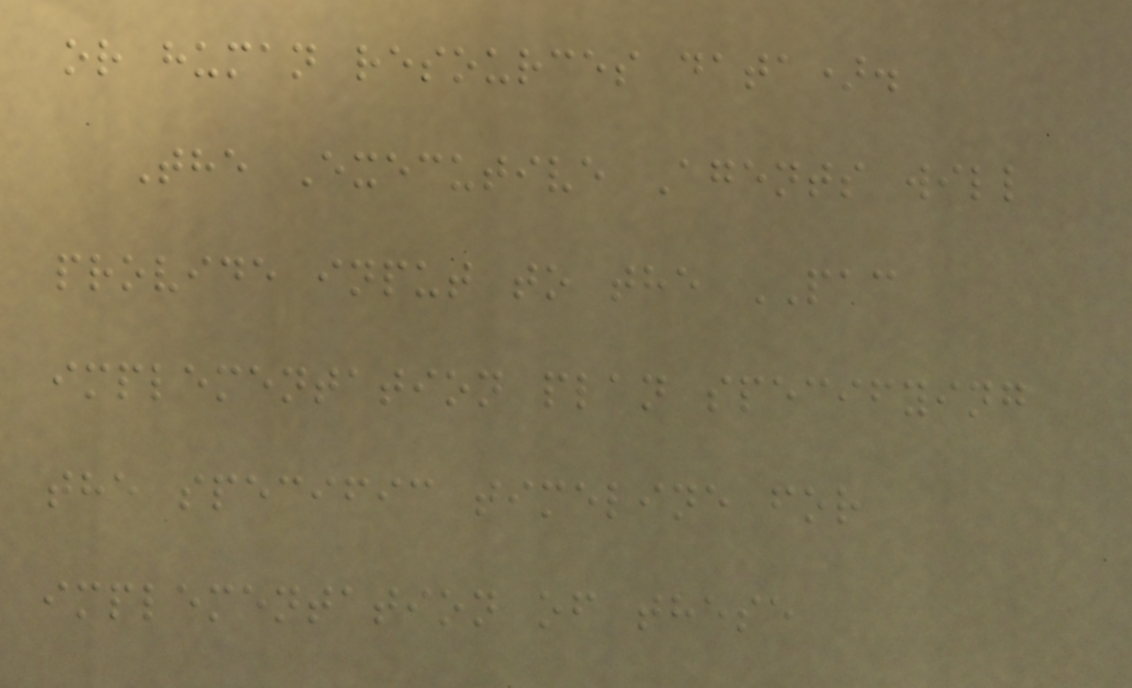or human resources data).
The Executive Agents will
provide input to the PAC
implementation plan specifying
the specific timeline for
implementation of these
